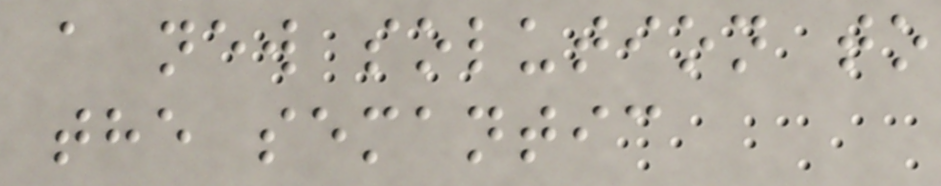a new solution to
the semantic
